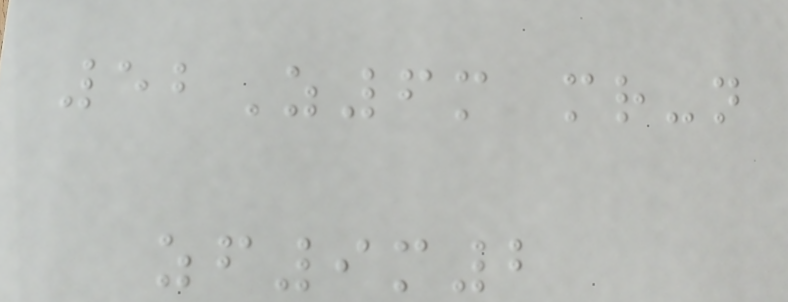52Z6m mr-n
zf9m2
